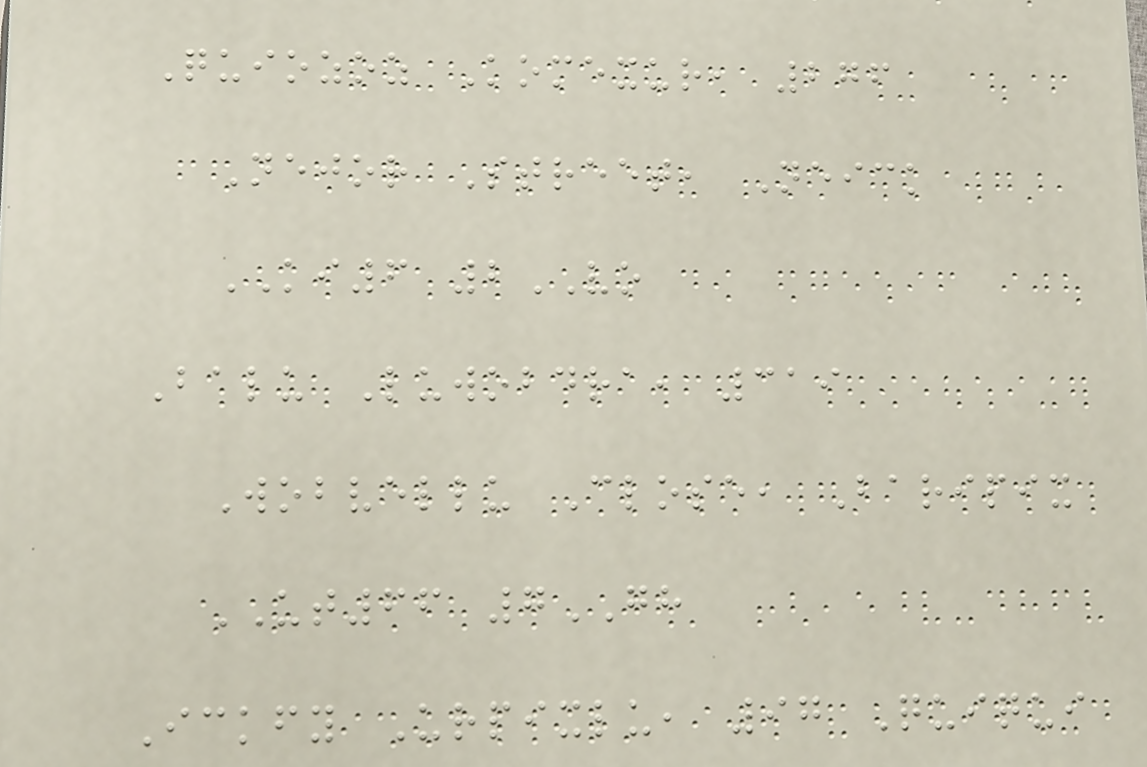Quiozoz Komexur, 276
Nejor Street, Neick
KI6 2VO
Balu Luwobdra, 319
Wobvellu Close, Baripix
UT66 7GH
Ickfy Urpixlu, 97 Quiqui
